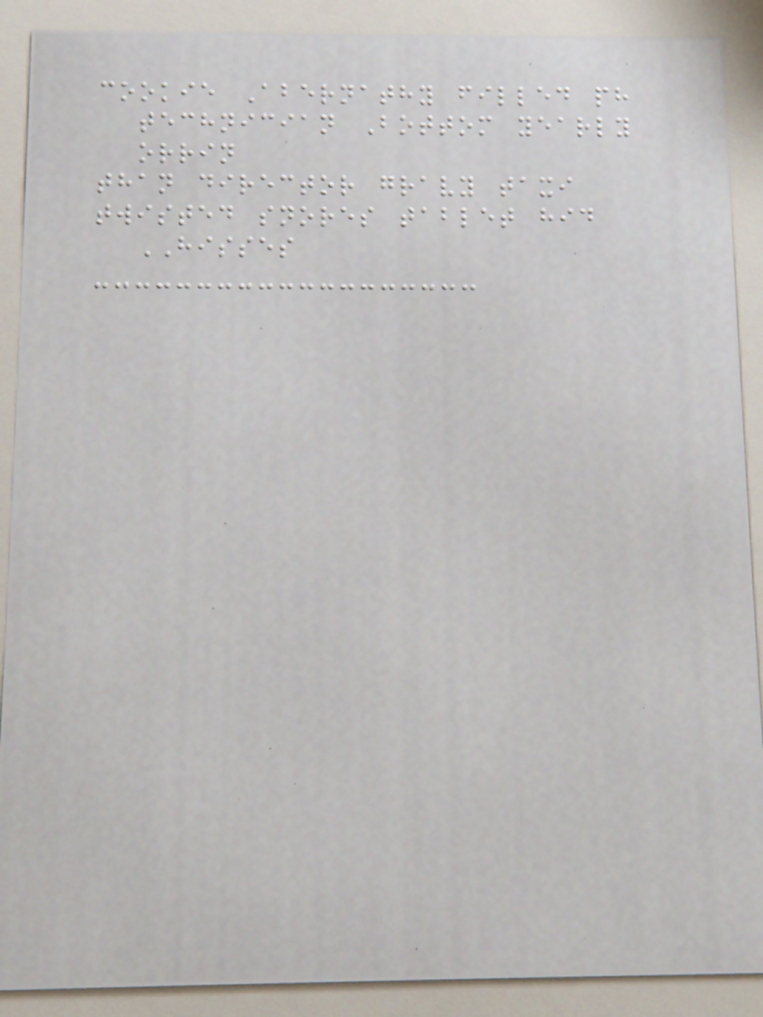cookie Abernathy filled ph
technician Bottom yearly
orrin
than director gravy taxi
twisted snores tablet hid
HISSES
